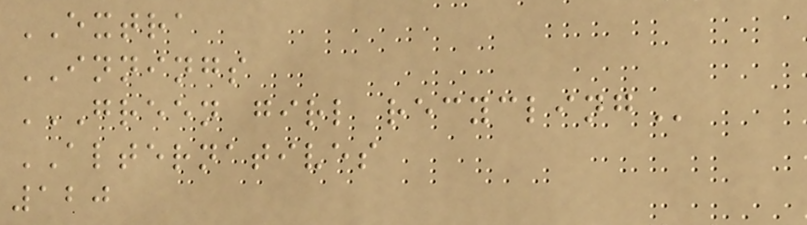EXTRA
INNINGS
GREEN GIRL RECYCLING
ALTERNATIVES
120
